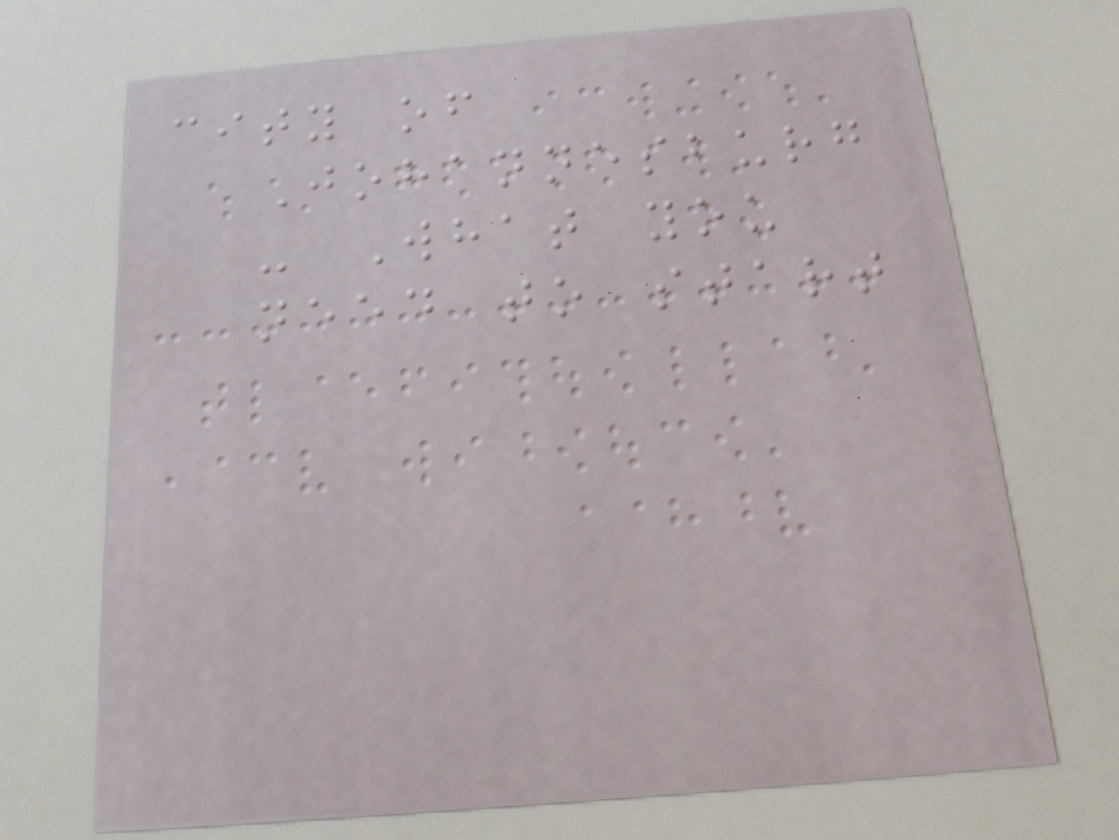city of
Johannesburg
- What you
need to start
